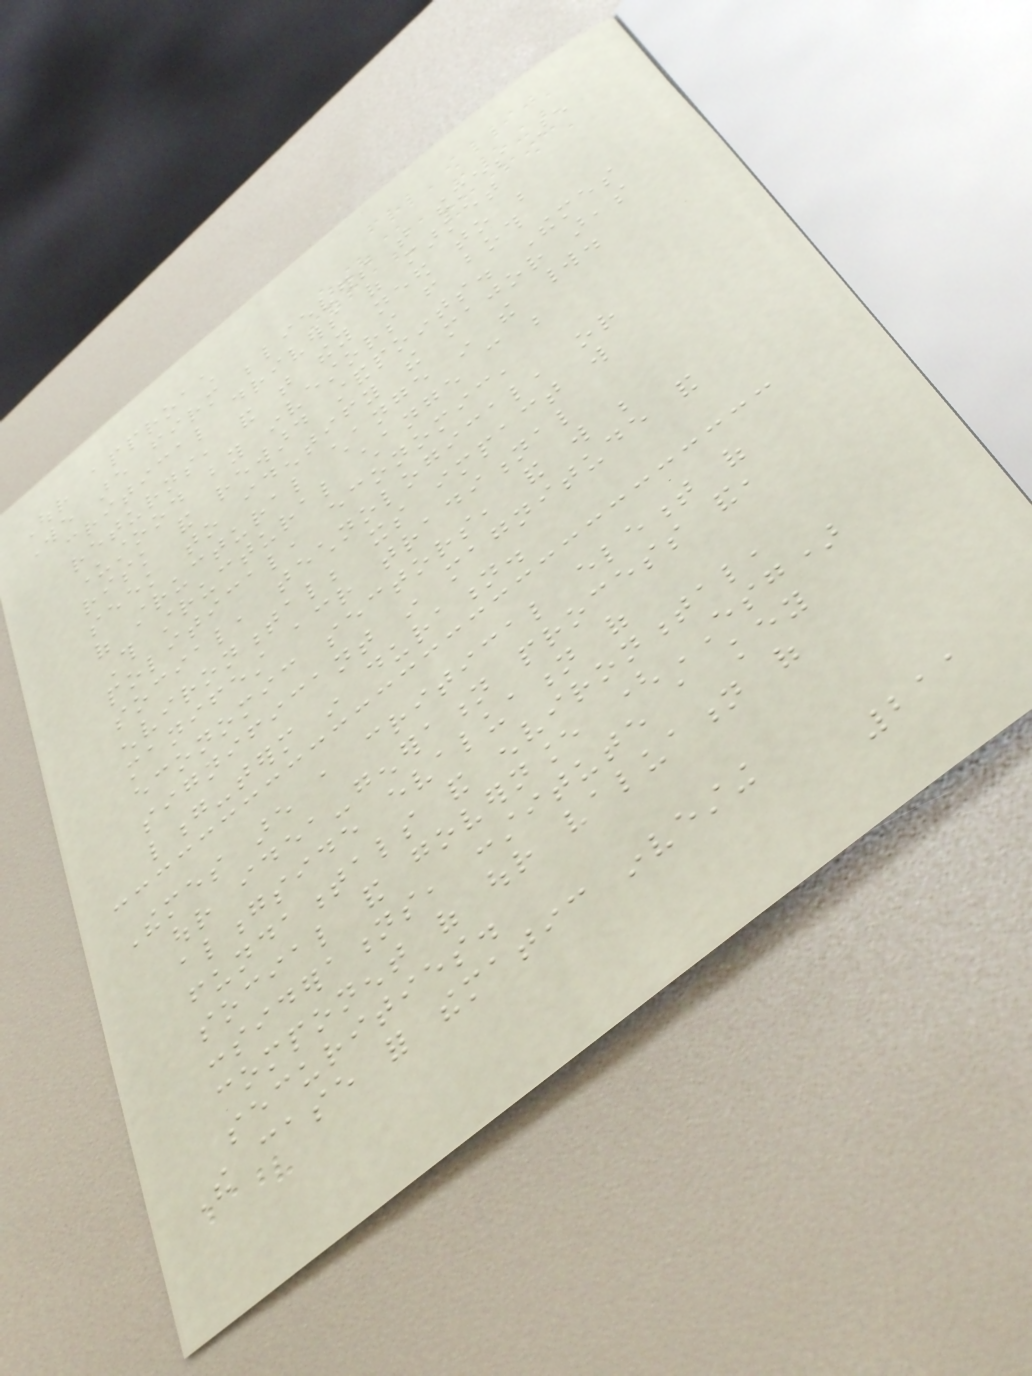Our approach
We are firm believers that themes are
critical drivers of market
returns, and that they need to be
understood by investors from both
risk and reward standpoints. Themes
seek to identify the major areas
of structural change in the world.
This structural change can be
political, economic,
social, technological, or
environmental; its impact will
manifest across traditional
economic sectors, and will be
significant in magnitude and
long-term in duration.
Themes are a critical element of
our idea-generation process and,
alongside evaluation of
fundamentals and environmental,
social and governance (ESG)
considerations, constitute a key
component of our valuation of
securities.
The case for thematic investing
211
